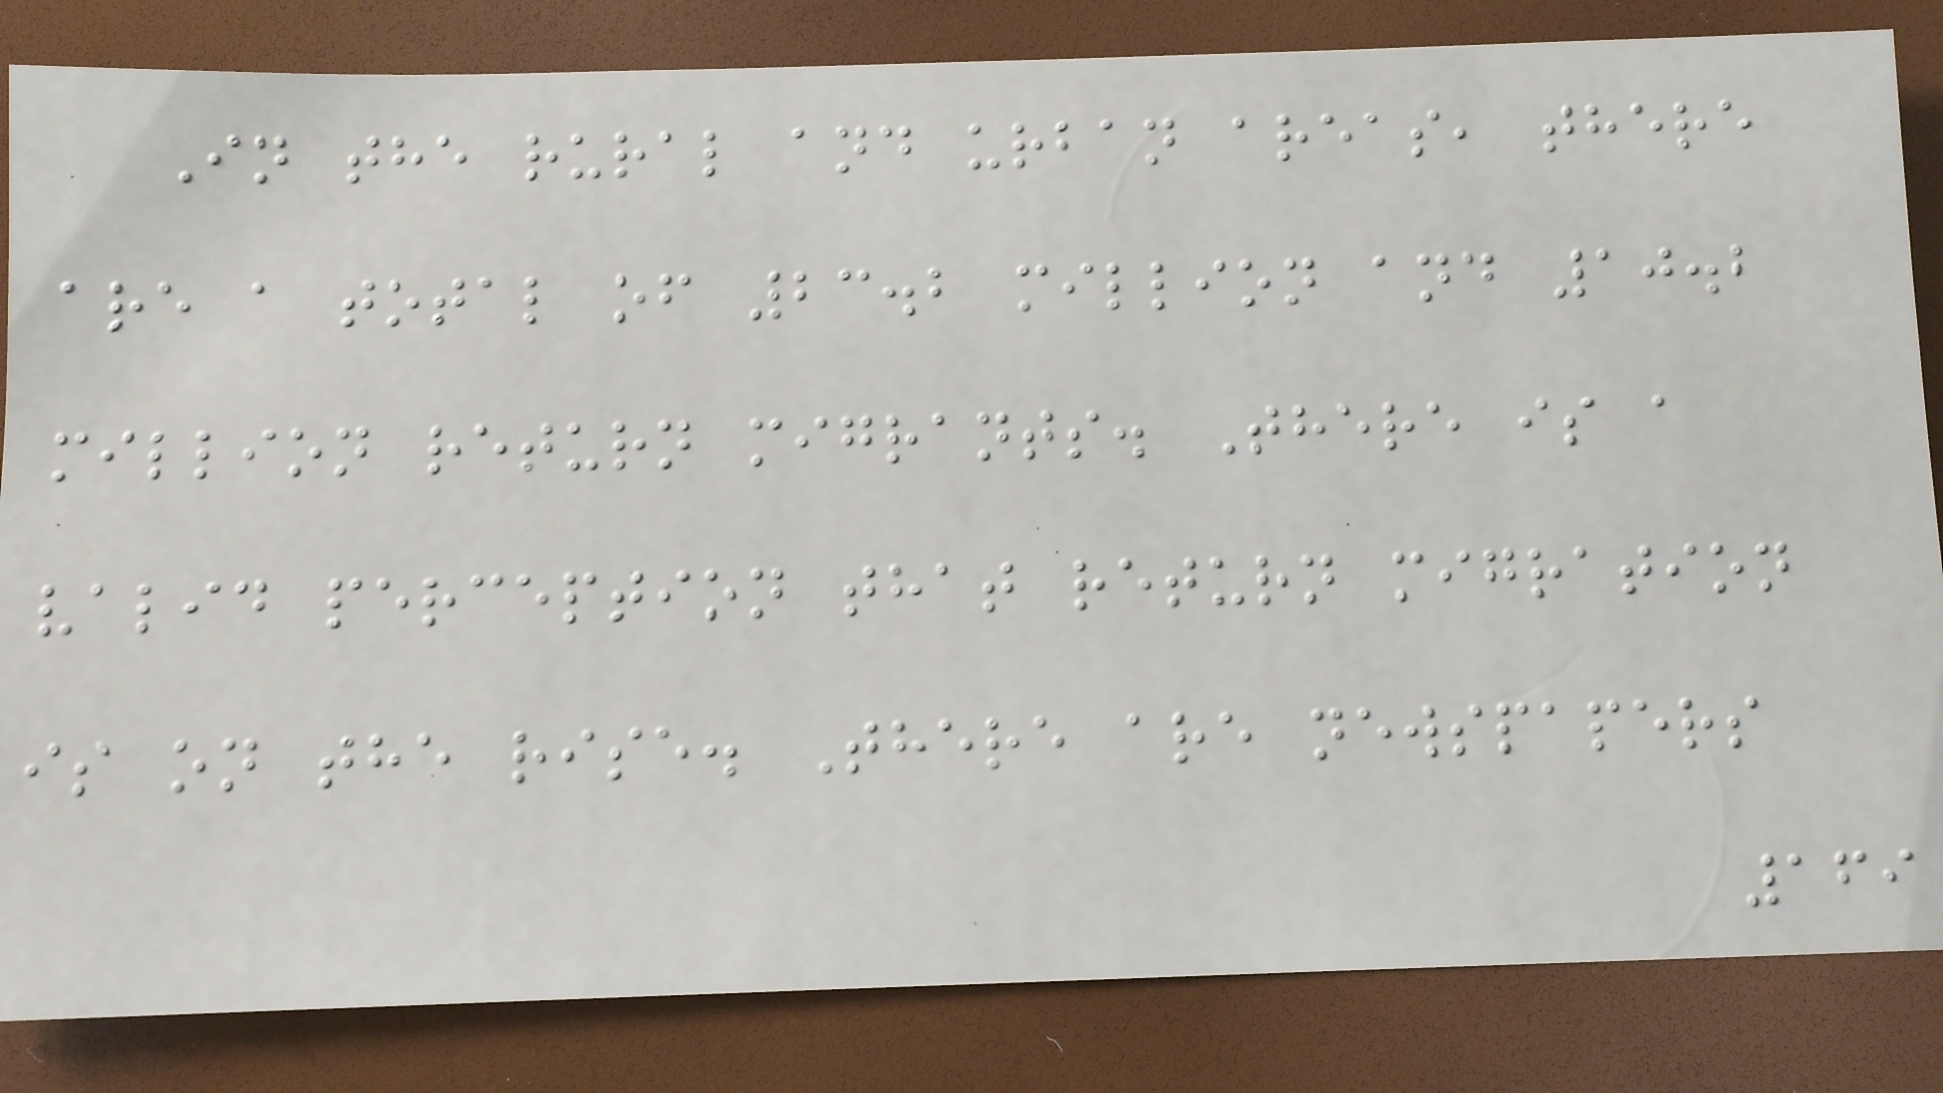In the rural and urban areas, there
are a total of 23.2 million and 10.2
million return migrants. There is a
valid perception that return migration
is on the rise. There are newspapers
169
